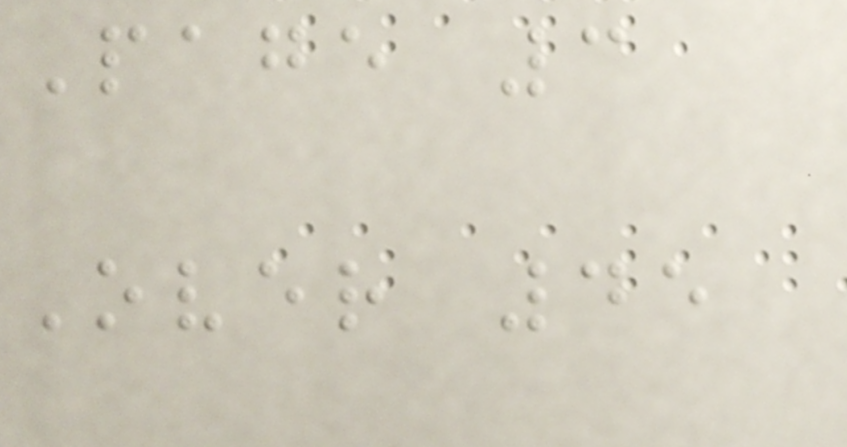Page 3
Over 45
